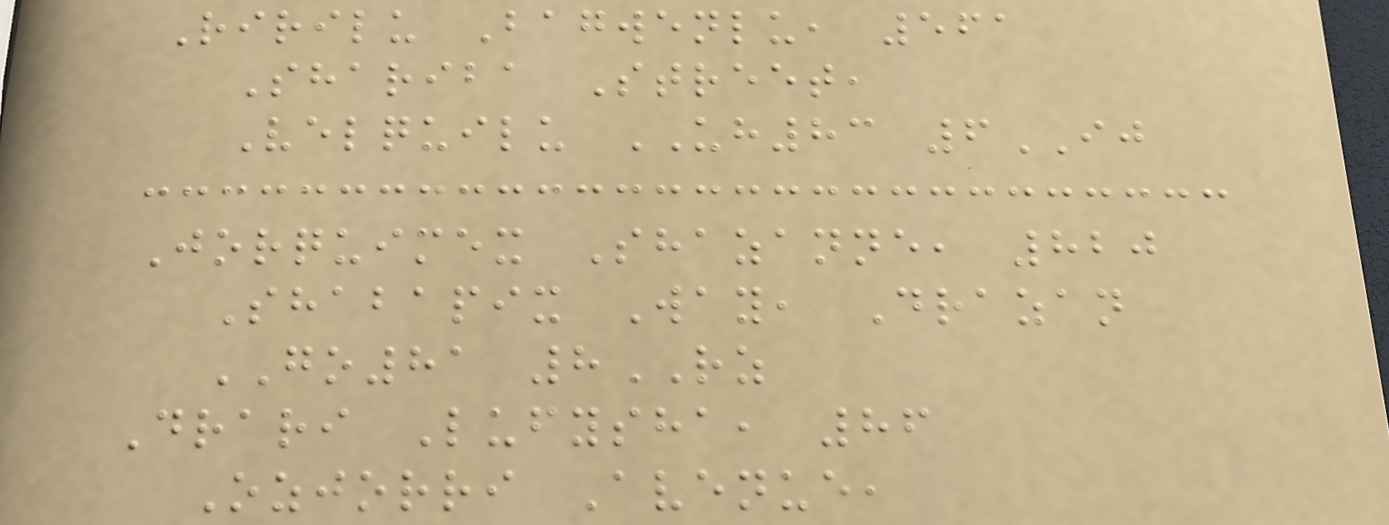Ririlu Bagwenlu, 561
Shariba Street,
Velquilu UH83 6IJ
Jorquimex Shazanne, 820
Shabapix Way, Drazan
GO81 8RZ
Drari Lufysha, 86
Ozjorri Avenue,
